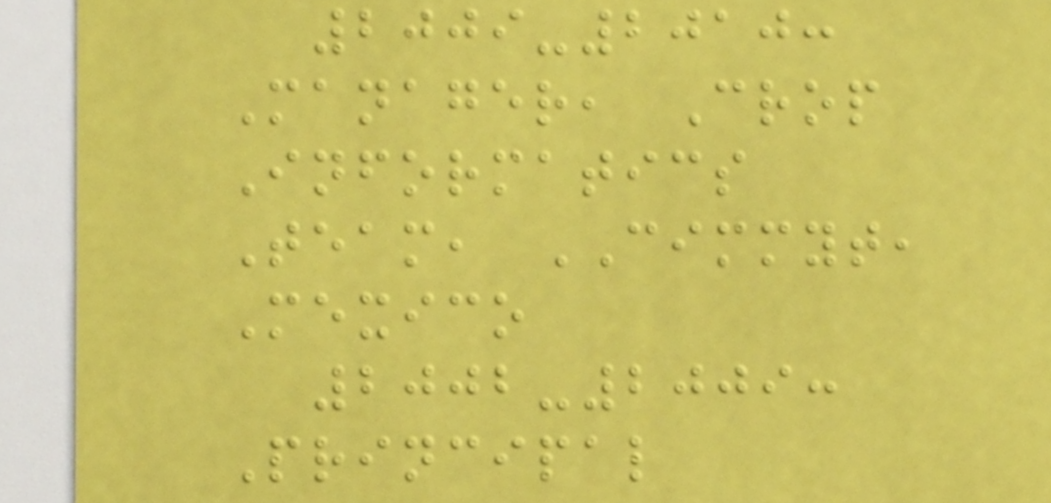2009-2010:
Manager, Crop
Informatics
Team, CIMMYT,
Mexico
2002-2009:
Principal
